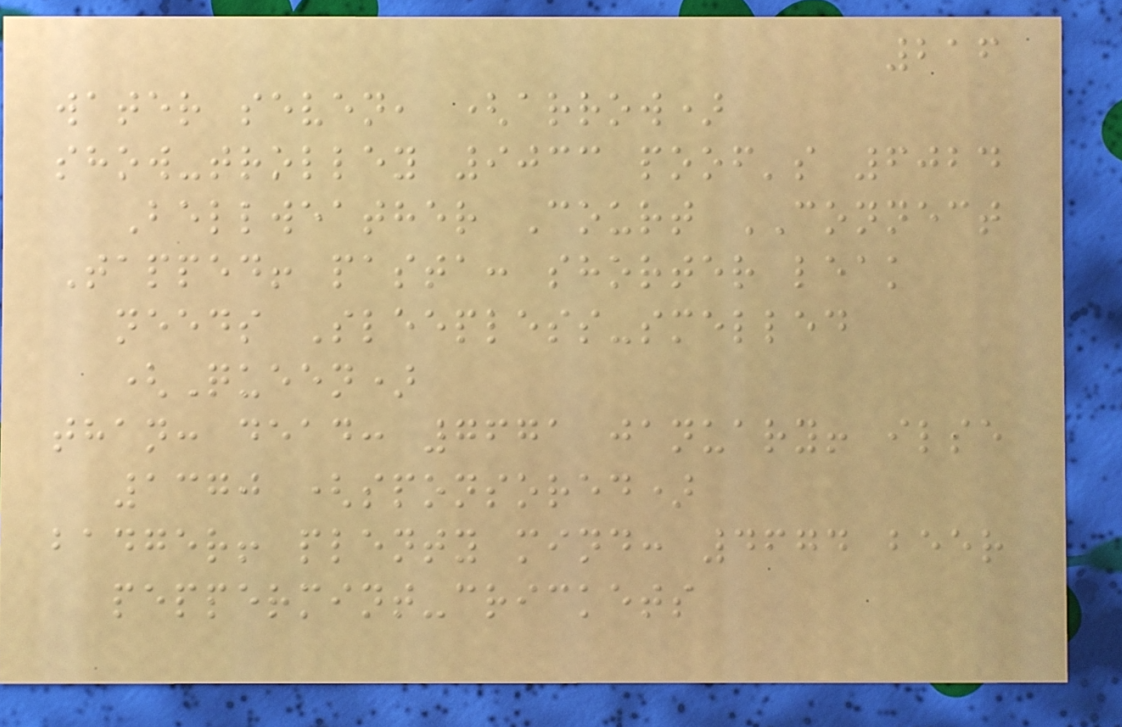216
water seven, (arrow)
show-trolley 9033 poof's 6024
Bellweather Court CONNECT
Tapped! pasta: shorter leak
needs Sleepless-smelled
(Queen)
than: dead: 7671 january! ilse
1370 (sponsored)
badger! plenty mind: 4674 beer
peppermint-crickets
